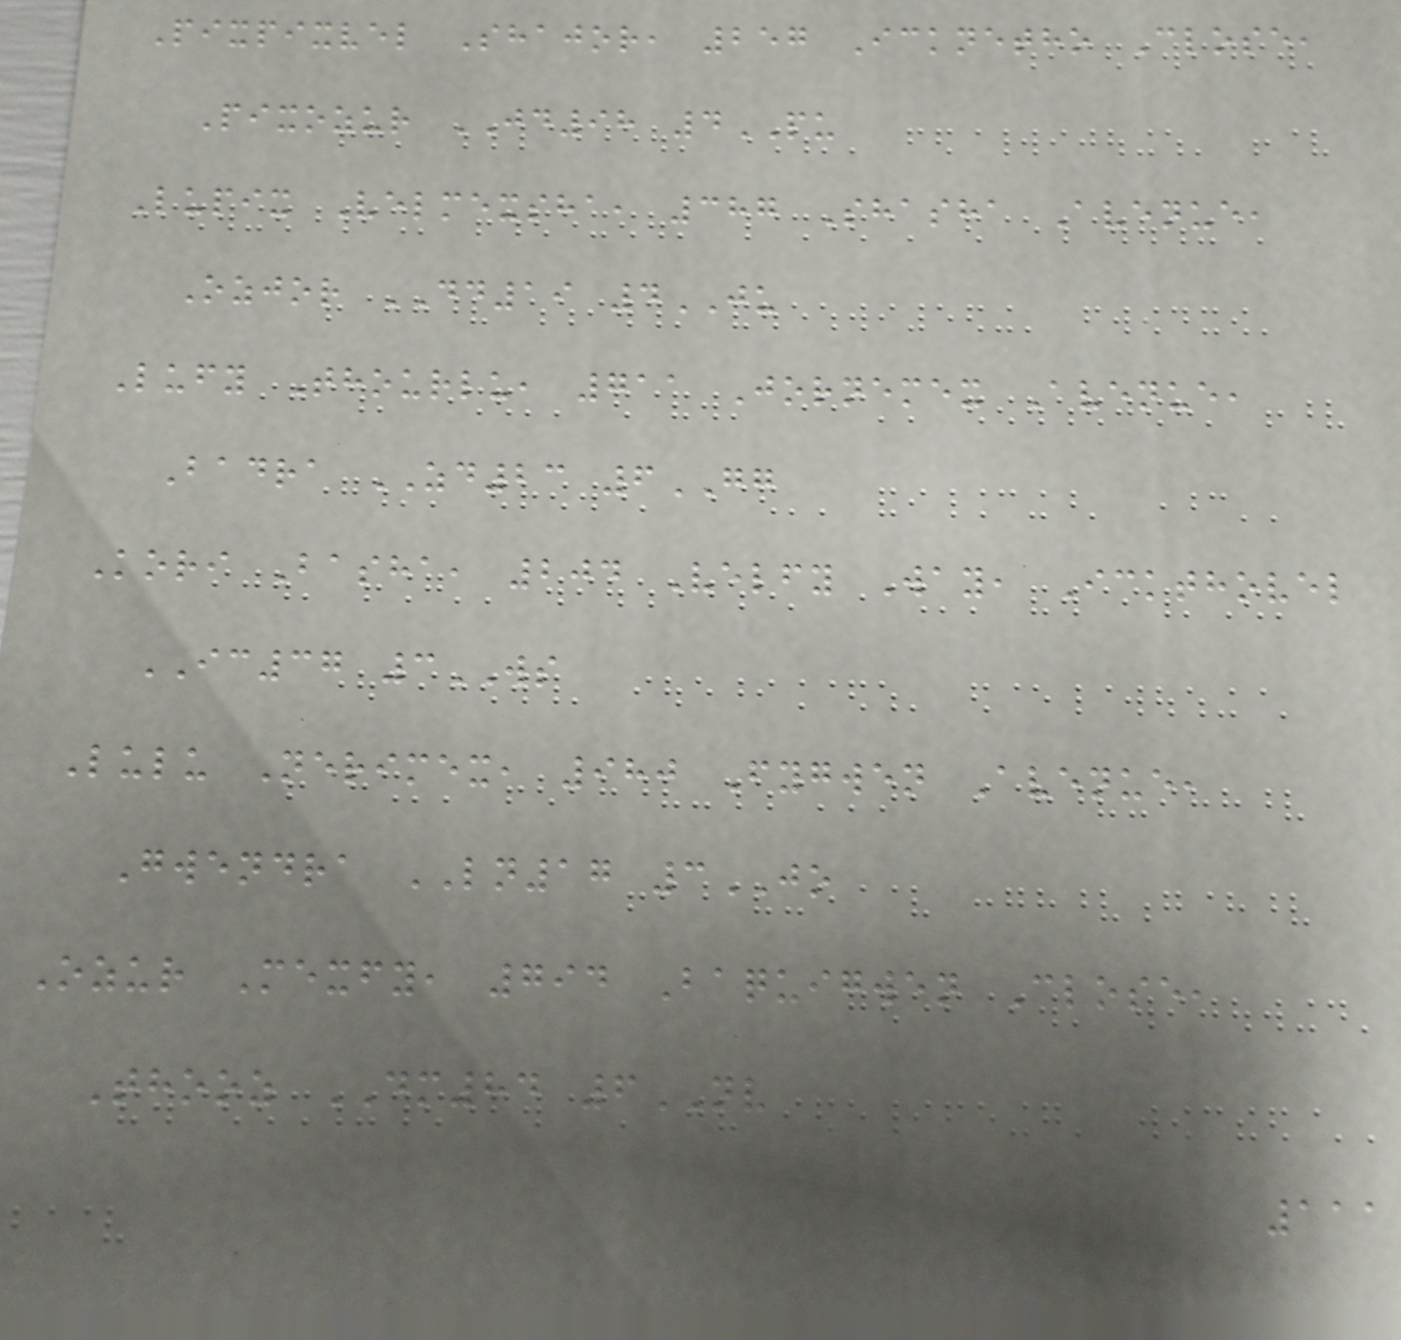Pixpixvel Shajor, 257 Icknetho Close,
Pixozur JD98 4PU
Lupix Velmexsha, 387 Shasha Avenue,
Ozjor DD19 4JU
Lufy Thourlu, 711 Jornemex Avenue,
Badra ZD23 6GG
Kori Basha, 204 Velfy Way, Ickthovel
IC37 3WS
Lulu Nerimex, 980 Fygwen Avenue,
Gwendra LN17 3JO
Ozur Mexfy, 794 Baquigwen Close,
Thooz DM84 6NV
111
